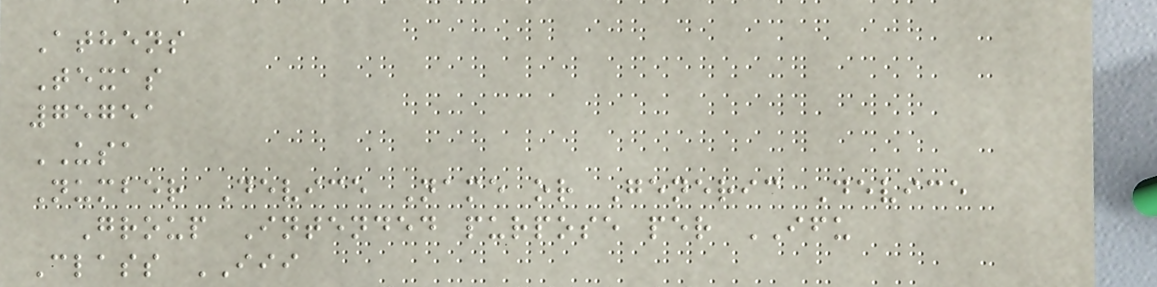Athens
Texas
75751
USA
Number Device Name or Generic Device
Group Intended purpose per IFU
Class III
